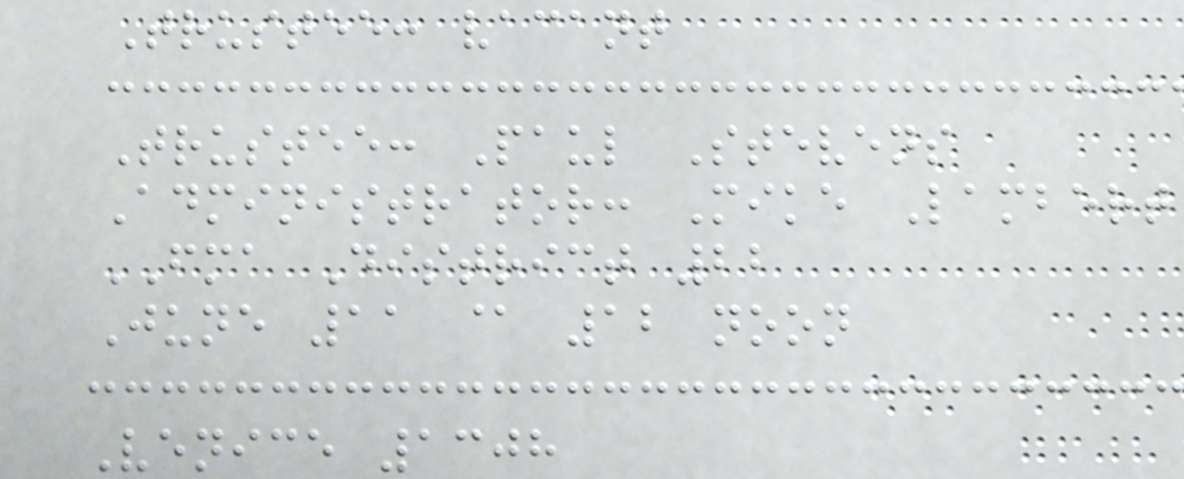Trustee: vacant
Trustee: Paul Stevens
Administrator: Mike Lambert
FMA District 22
June 11 @ 12 noon
Venice 1308
